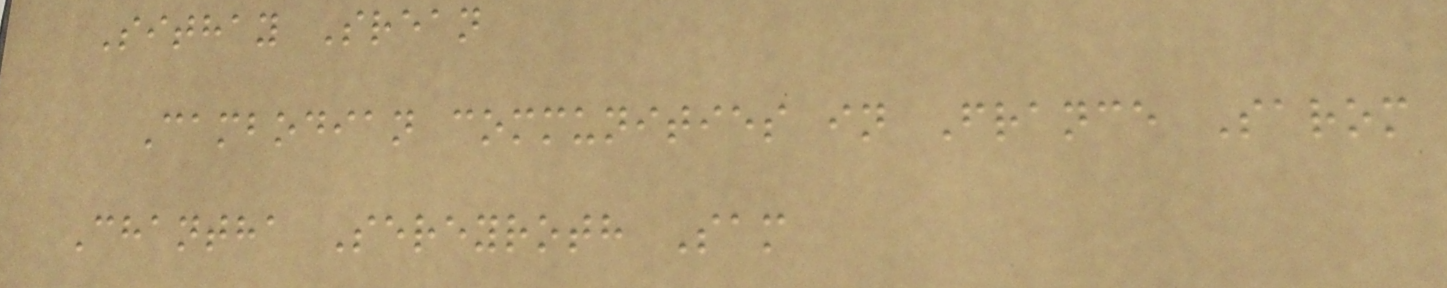Sithay Srean
Cambodian communities in France Sarom
Chantha Sereyroth Sam
